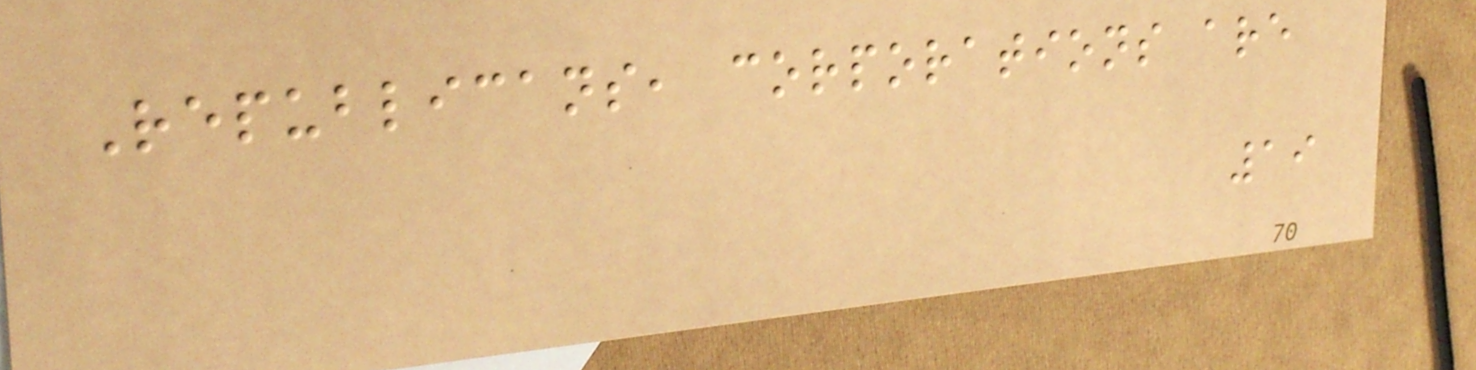Republicans, corporations are
19
